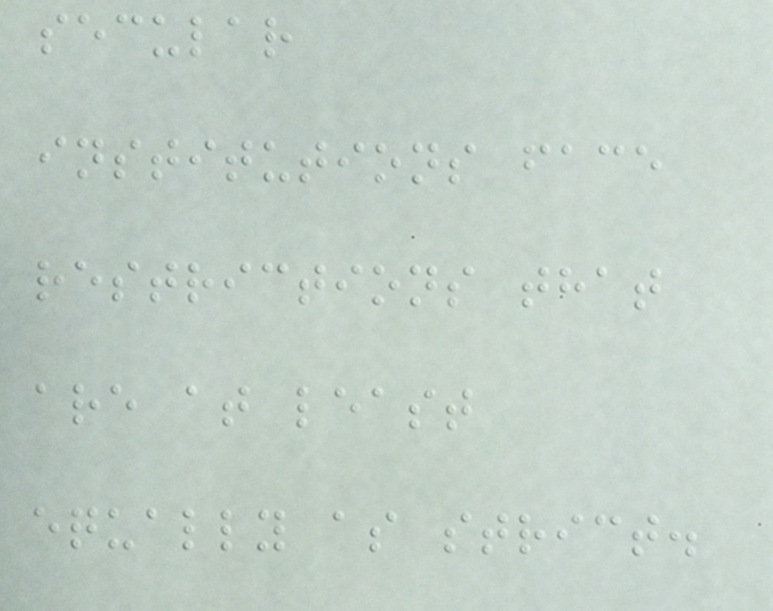secular
institutions face
restrictions that
are at least
equally as strict.
